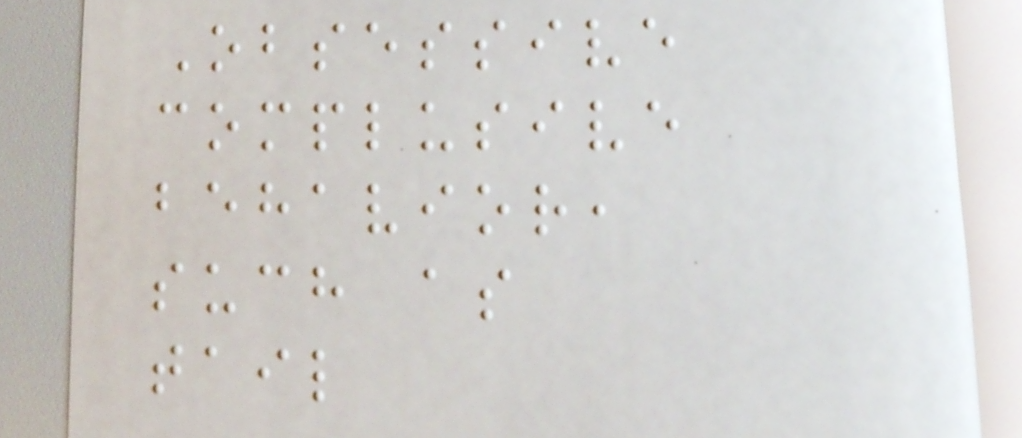Obsessive
complusive
behavior,
such as
tail
